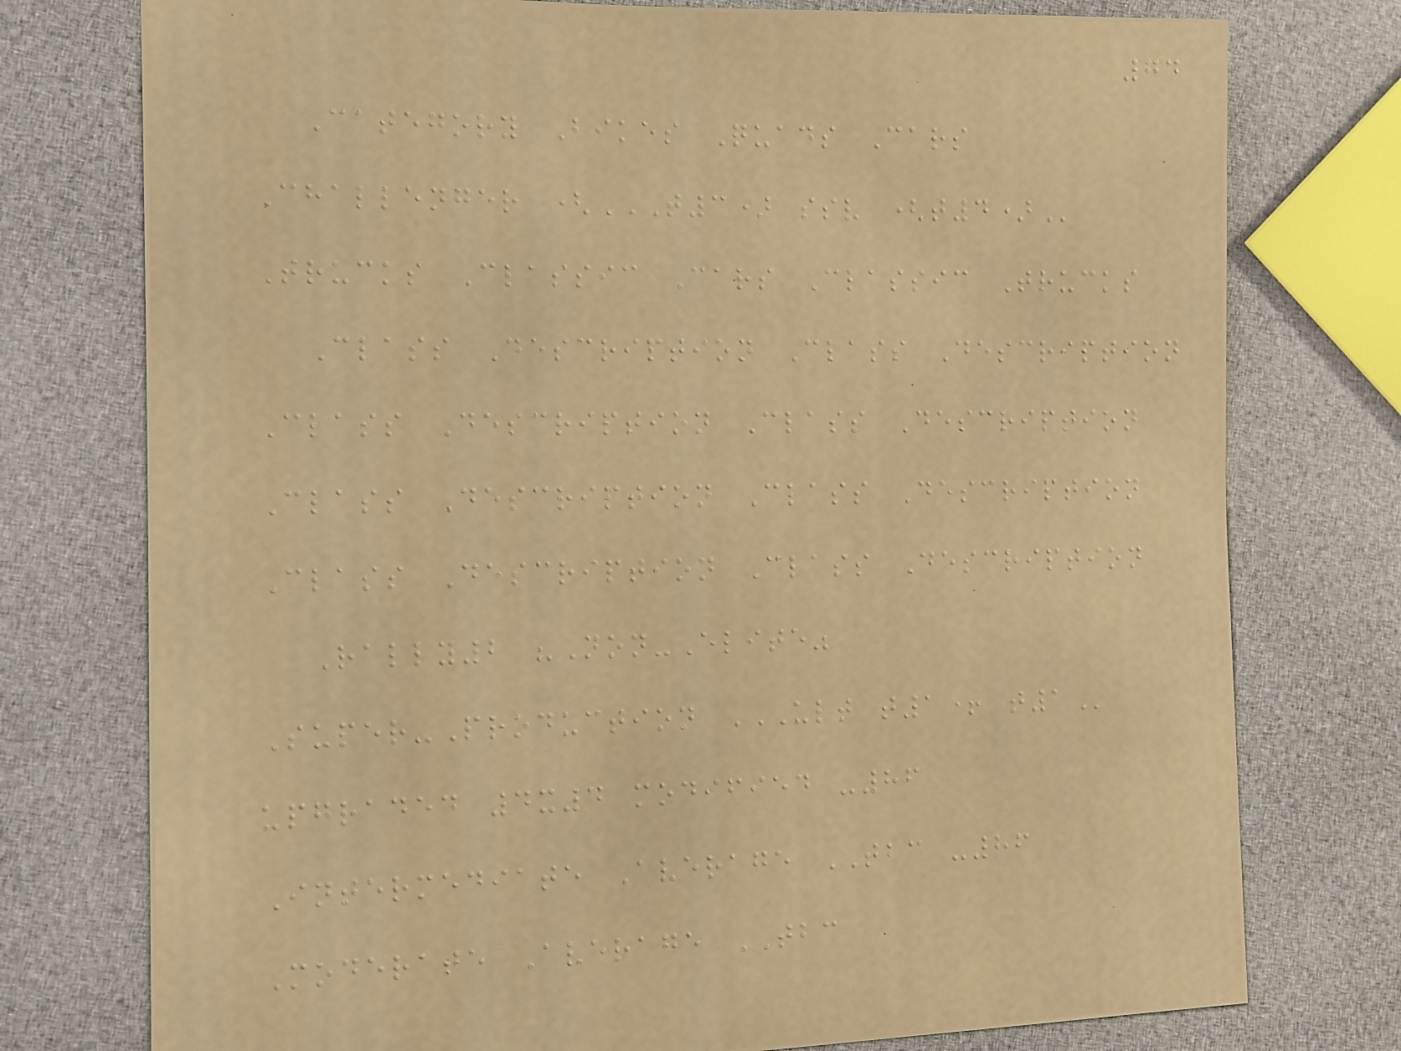74
Category Bikes Quads Cars
Challenger (T3) SSV (T4)
Trucks Classic Cars Classic Trucks
Class Description Class Description
Class Description Class Description
Class Description Class Description
Class Description Class Description
Rally2 "Non-Elite"
Super-Production ULT T1+ T1
upgraded 4x4 modified -86
Intermediate Average TBC -86
Moderate Average TBC
